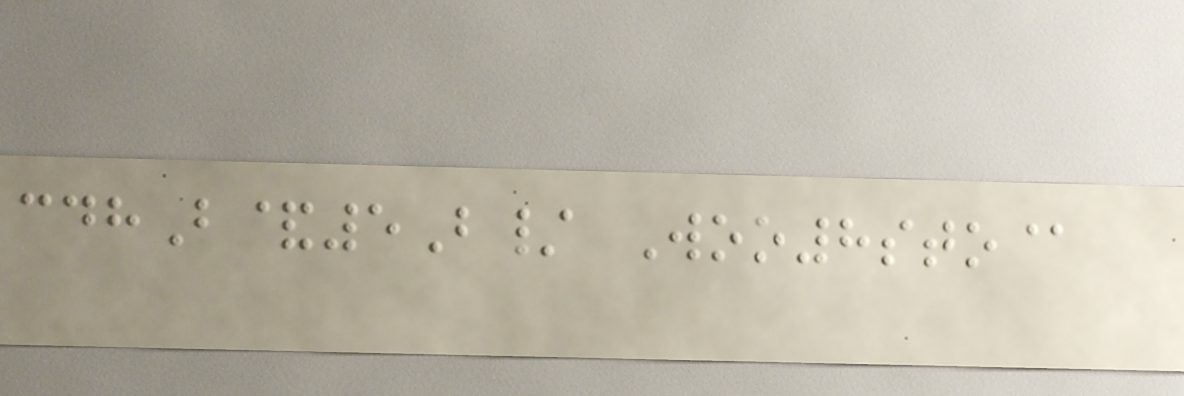cdhB&5B/ Woo8sto@
